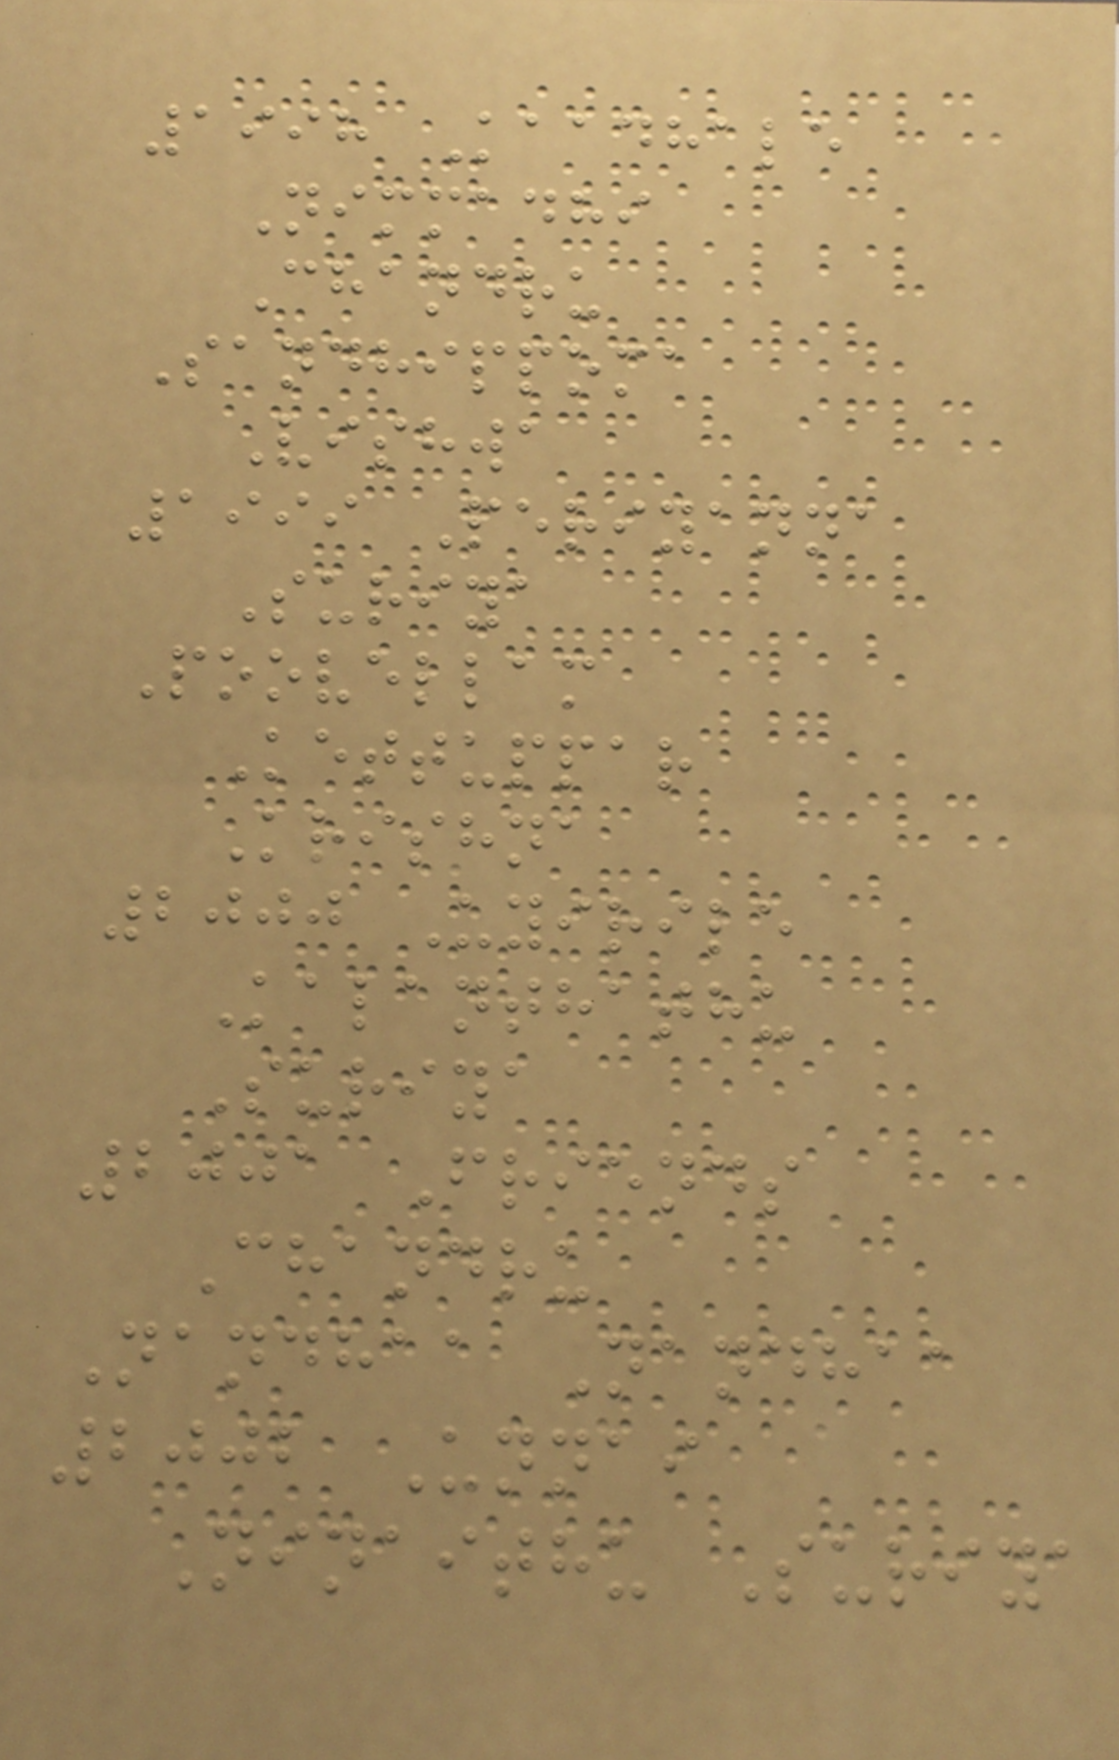1998 Kaadhale
Nimmadhi
Chandru
Sandhippoma
Vishwa
1999 Periyanna
Suriya
Poovellam
Kettuppar
Krishna
2000 Uyirile
Kalanthathu
Suriya
2001 Friends
Chandru
Nandhaa Nandhaa
2002 Unnai
Ninaithu Suriya
